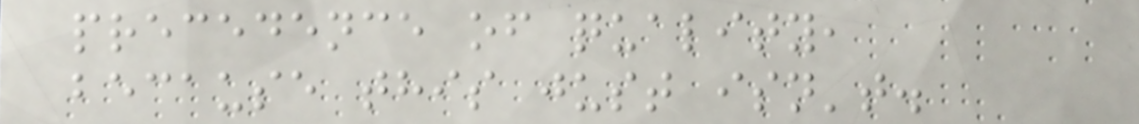precedence of quality,
because this just isn't.
